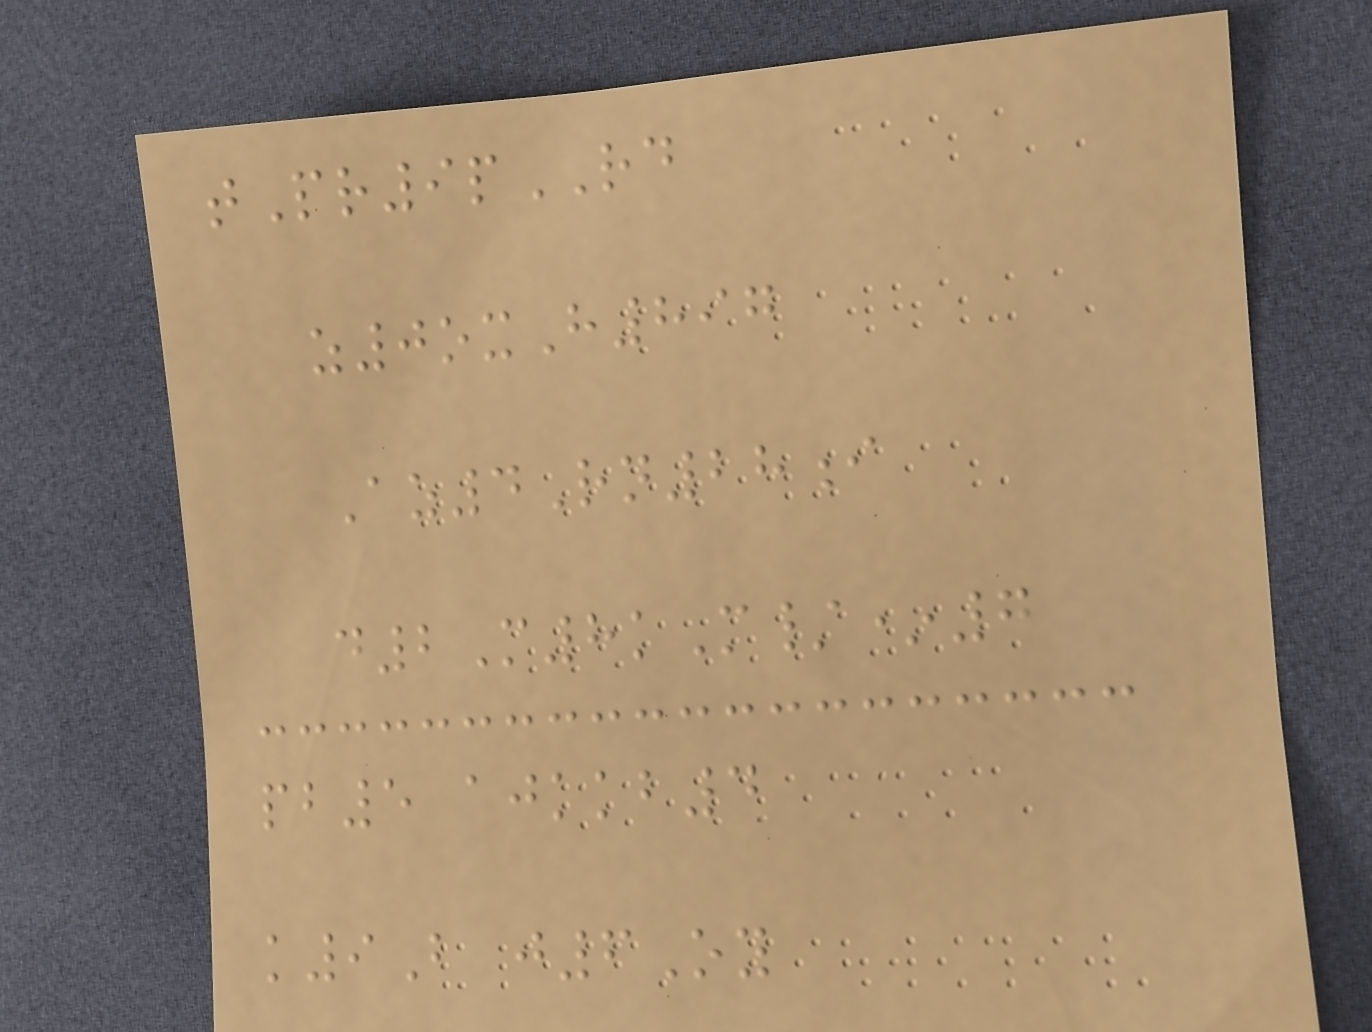tPr9pRD
z0oxH897
Az4Rn28i
d2M8kM/*7
pb5 ajkkb4
k9B j6Oy
